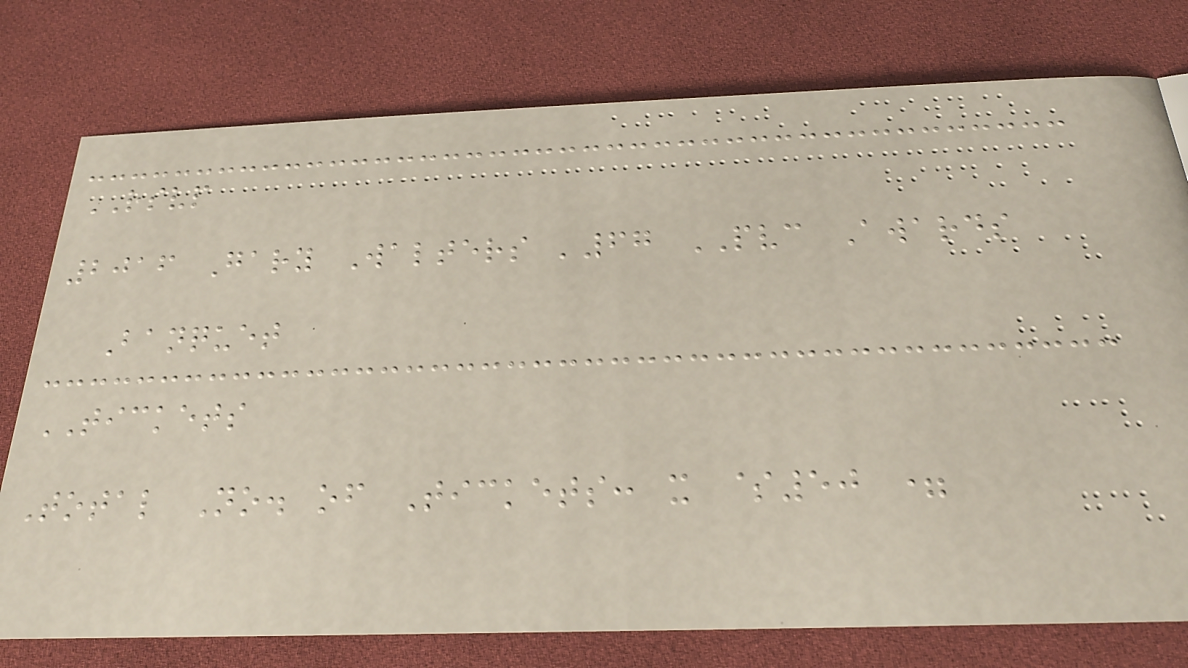RSVP
2016 Gary Walters '67 PVC Awards
Banquet
TICKETS
Total No. of Tickets: x $50 =
